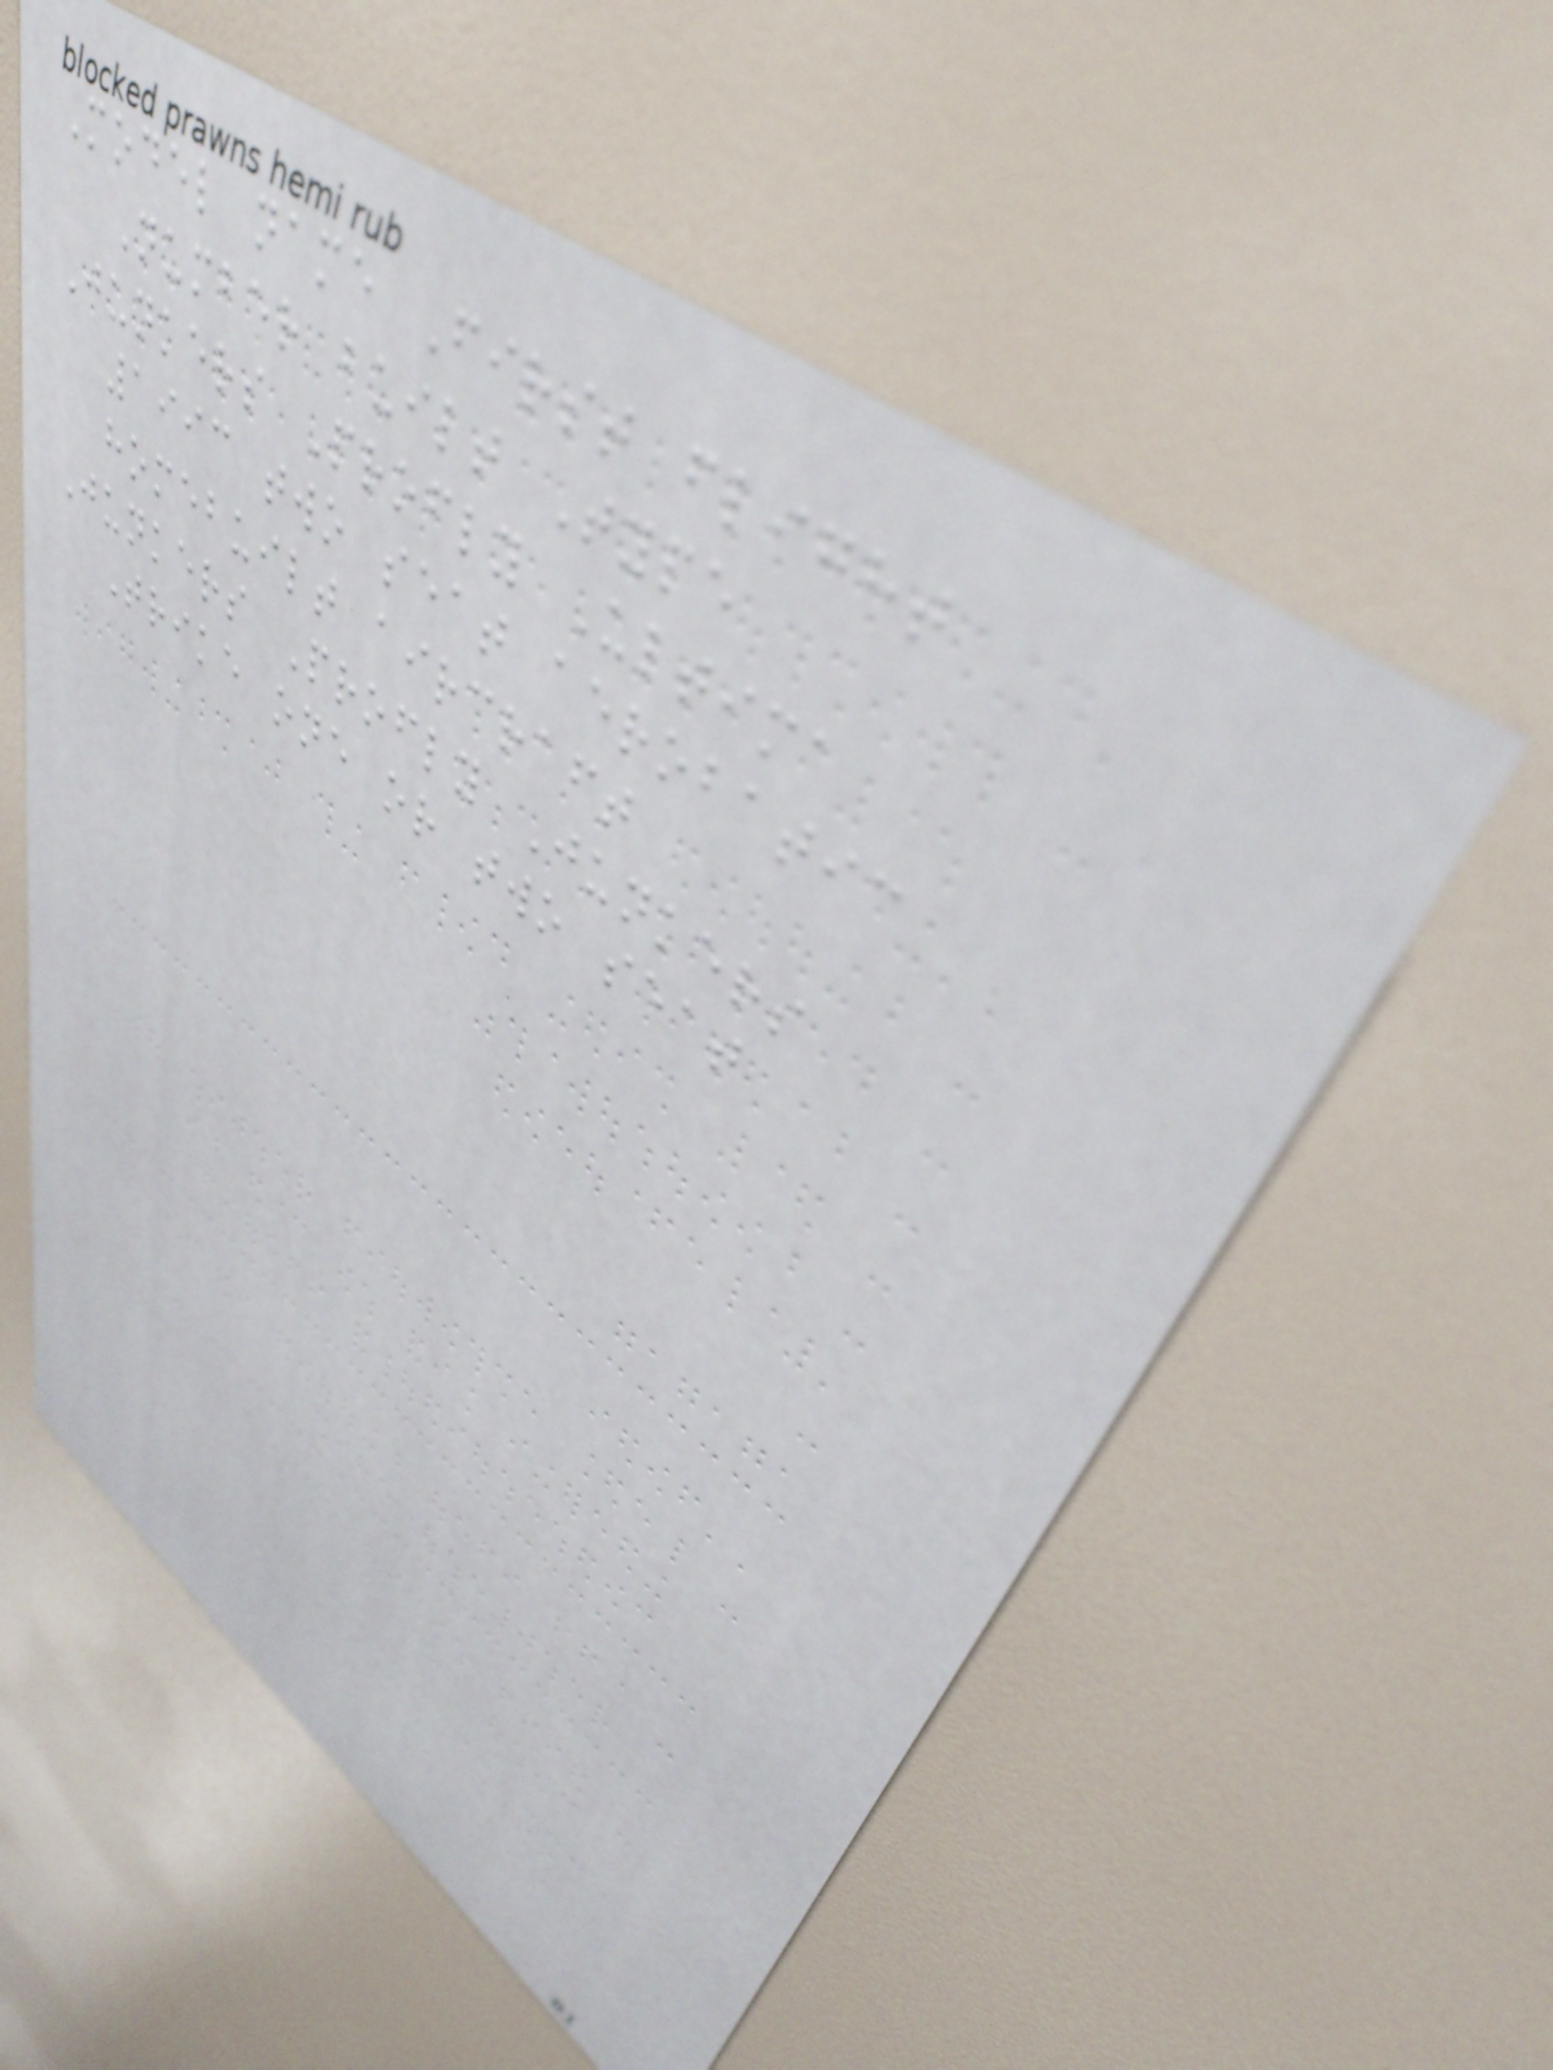Model name First flight
Number built Type
Junkers Profly Ultima
1993 two seat aerobatic
homebuilt aircraft
Junkers Profly Junkers
Trike one or two seat
